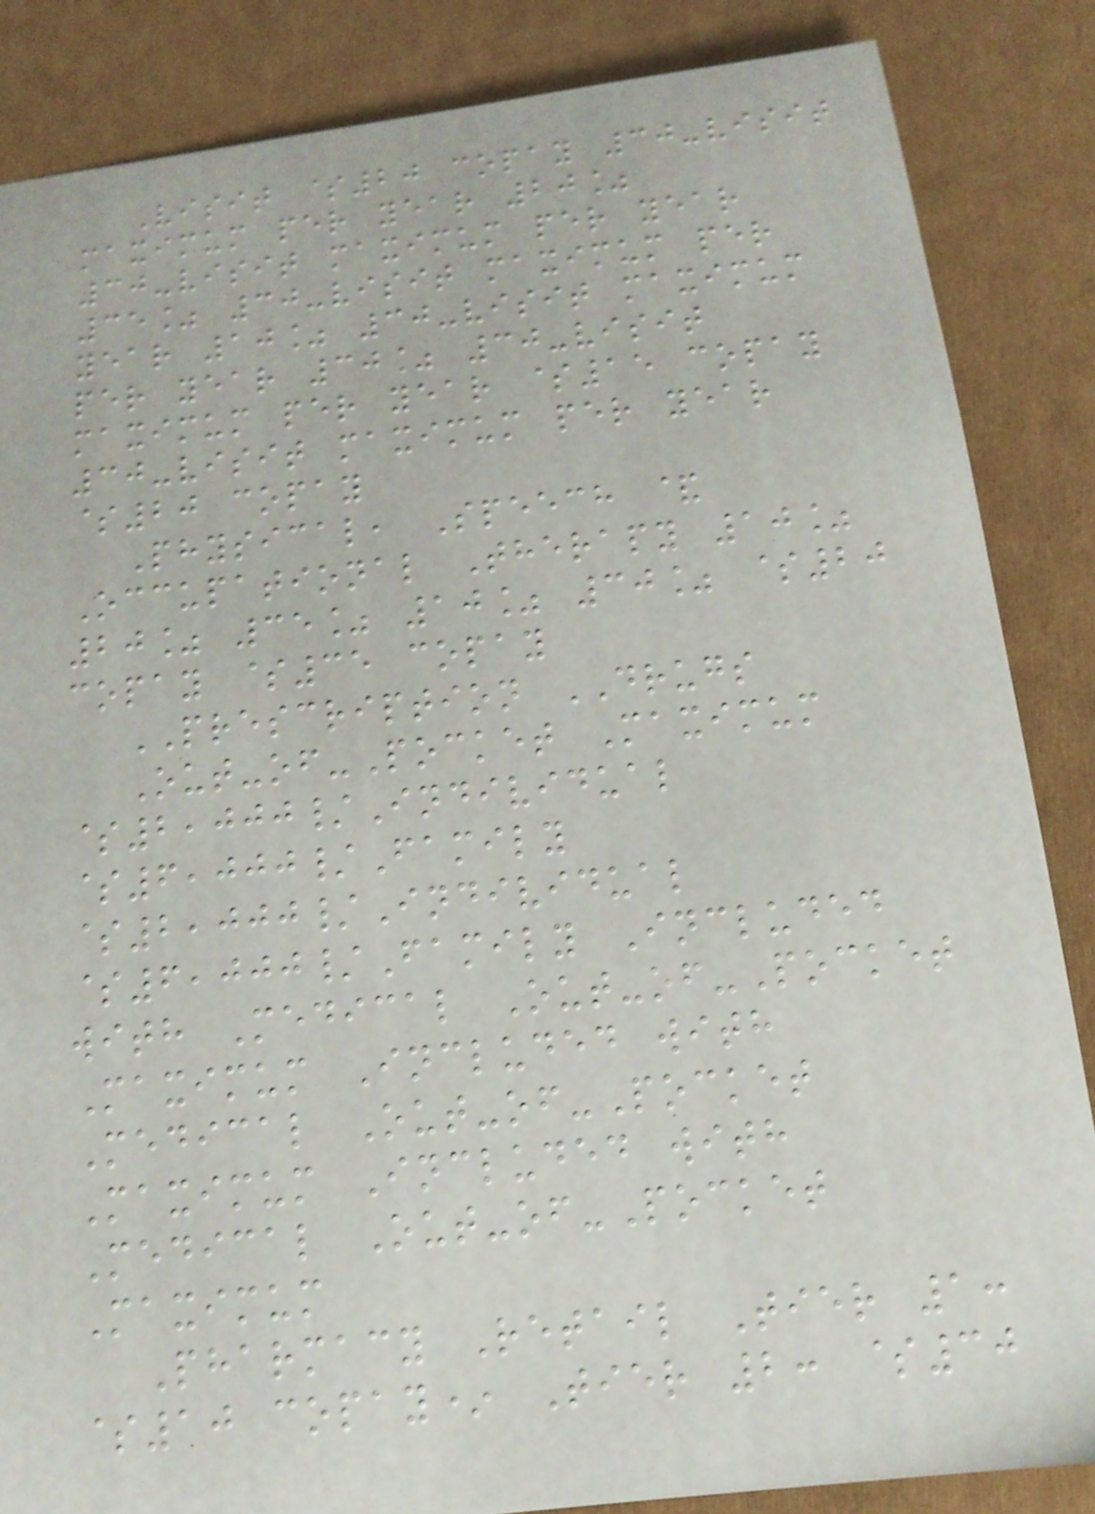Visit $20 copay 30-visit
maximum per year 20%
30-visit maximum per year
35% 30-visit maximum per
year 10% 30-visit maximum
per year 30% 30-visit
maximum per year $15 copay
30-visit maximum per year
$20 copay
Physical, Speech &
Occupational Therapy 10%
20% 35% 10% 30% $20
copay $35 copay
PRESCRIPTION DRUGS
Out-of-Pocket Maximum
$2,000/Individual
$6,000/Family
$2,000/Individual
$6,000/Family Included
with Medical Out-of-Pocket
Maximum Included with
Medical Out-of-Pocket
Maximum Included with
Medical Out-of-Pocket
Maximum
Pharmacy Retail Tier 1:
$10 copay* Tier 2: $30
